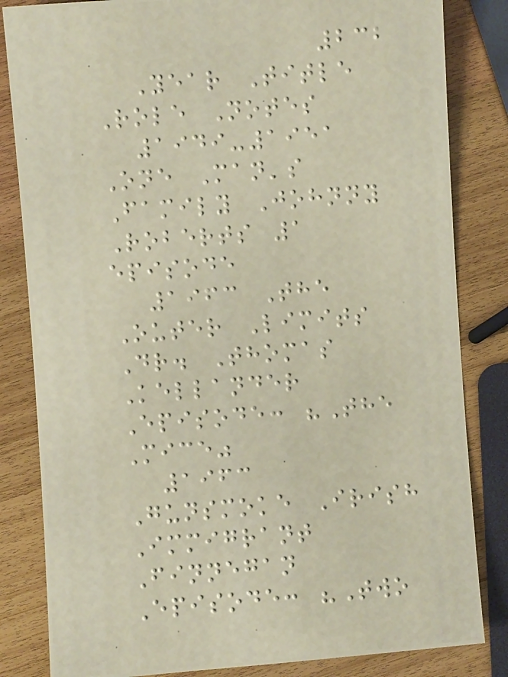232
Year Title
Role Notes
1949-1951
One Man's
Family Johnny
Roberts 1
episode
1963 The
Outer Limits
Dr. Thomas
Kellander
Episode: "The
Mice"
1963
Gunsmoke Irish
Immigrant
Finnegan
Episode: "Two
